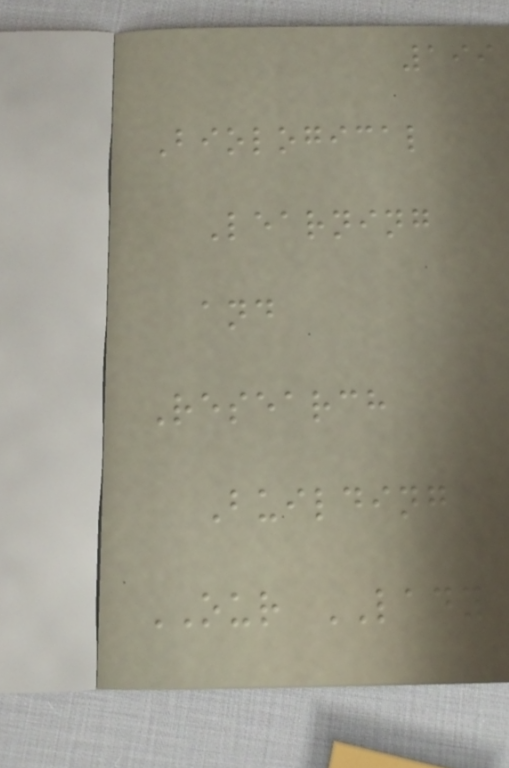199
Biological
Learning
and
Research
Building
OUR LADY
